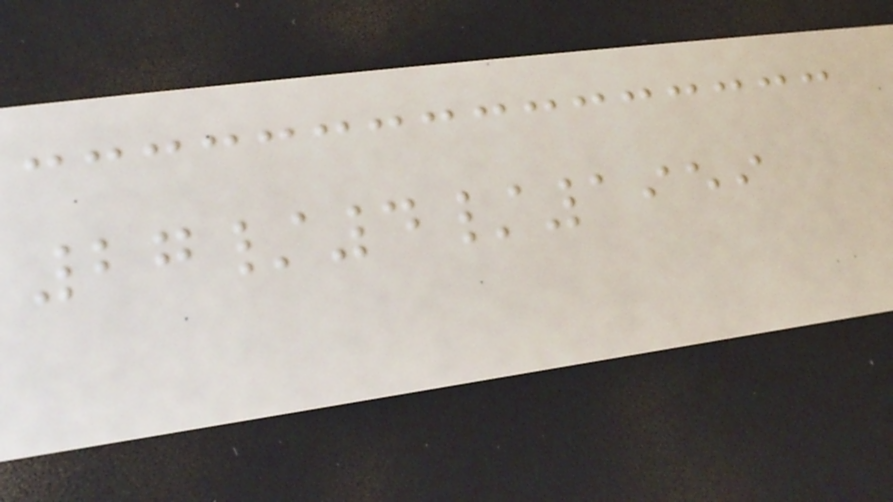27/4/1959
